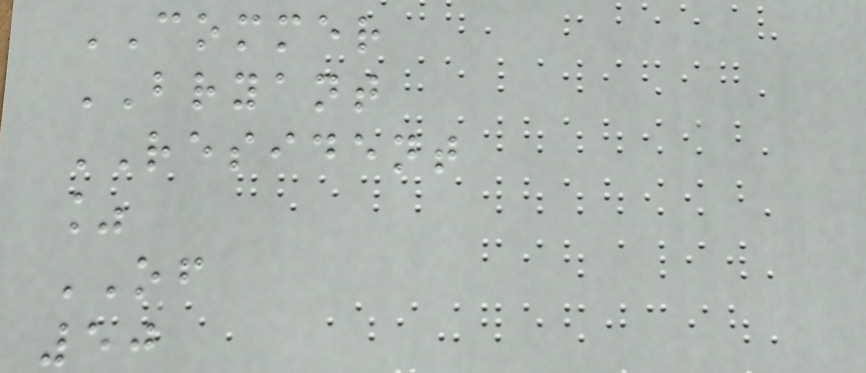COMMER
BRYANT
RESIDENT
%
OF
50
